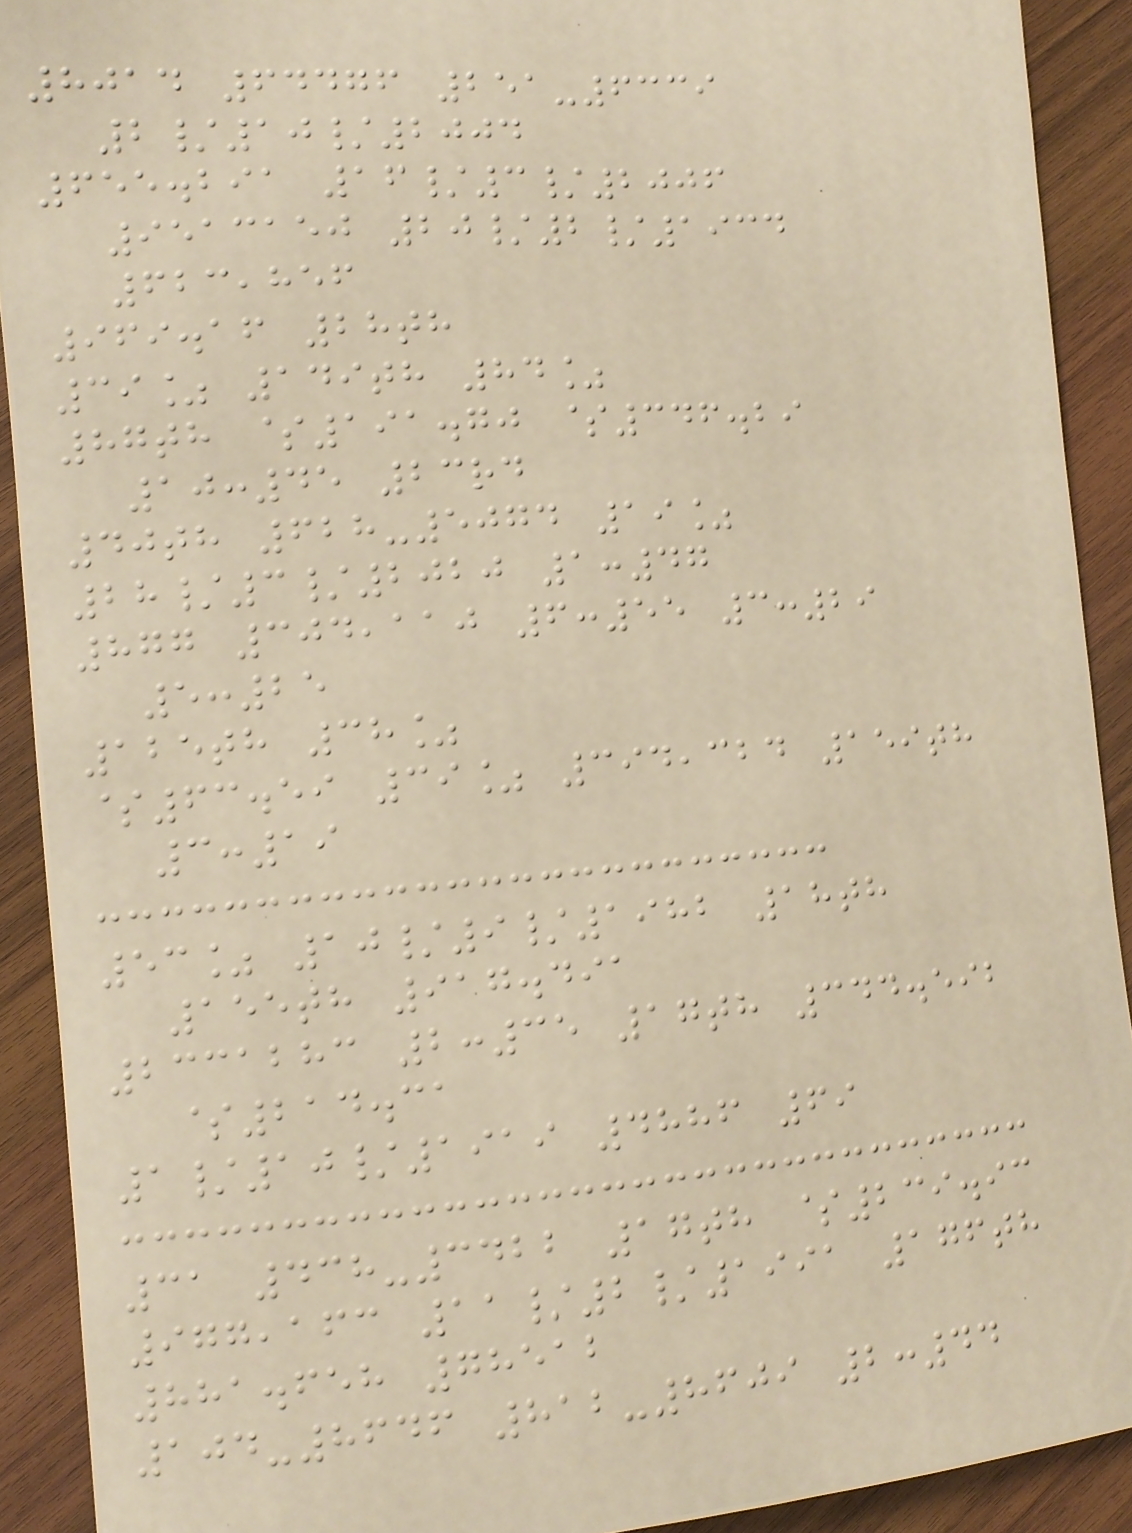8014 64476 251-6339
2/10/2004
655.291 16/3/2006
9513150 20/2/1934
623,856
969.16 28th
39% 149th 84%
87th $191.70 $346.29
10:45 23rd
40th 628-5074 19%
28/3/2020 1:47
877 304,110 6:55 3:29
5:25
125th 38%
$63.59 39% 394,324 159th
3:19
53% 10/9/1982 18th
155th 917.491
2331283 2:35 17th 344.592
$214.31
1/10/1919 4886 69
31 438-3422 17th $239.93
977,163 11/2/1991 176th
881.658 78512
104-8646 812-8609 2:44
